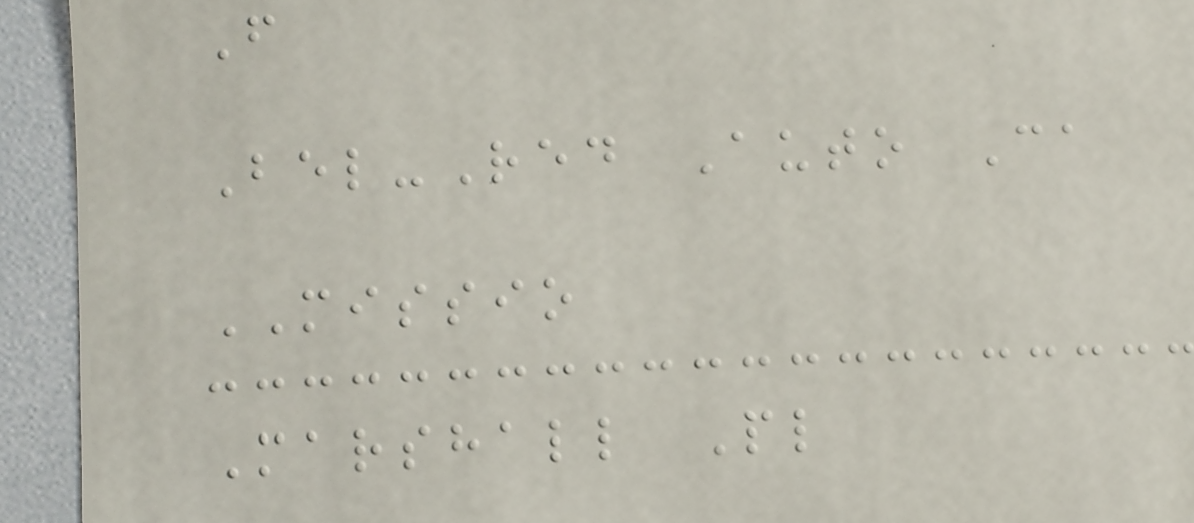F
Bel-Red Auto Ca
MISSIO
Marshall Pl
